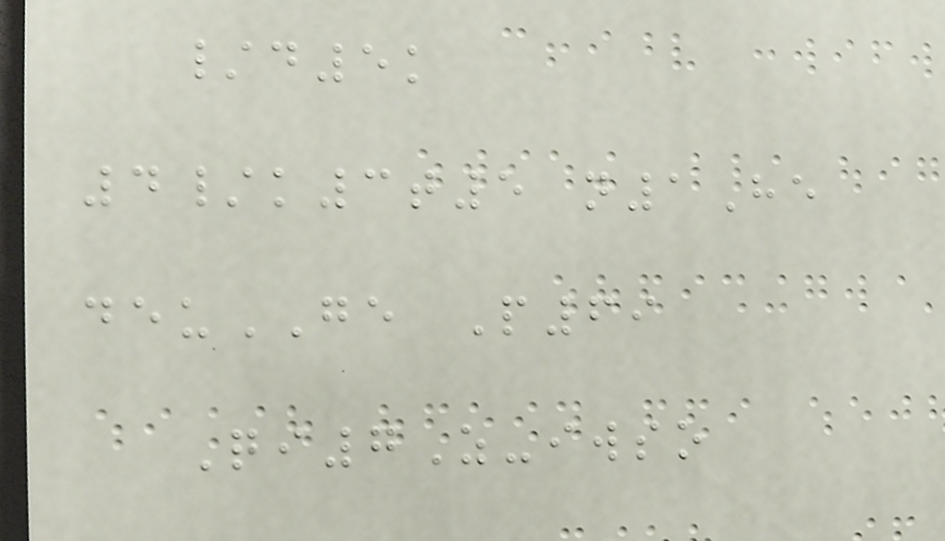/d5k
4/k3t5 n1He
deuGE P69
Qi7Z-iwso
